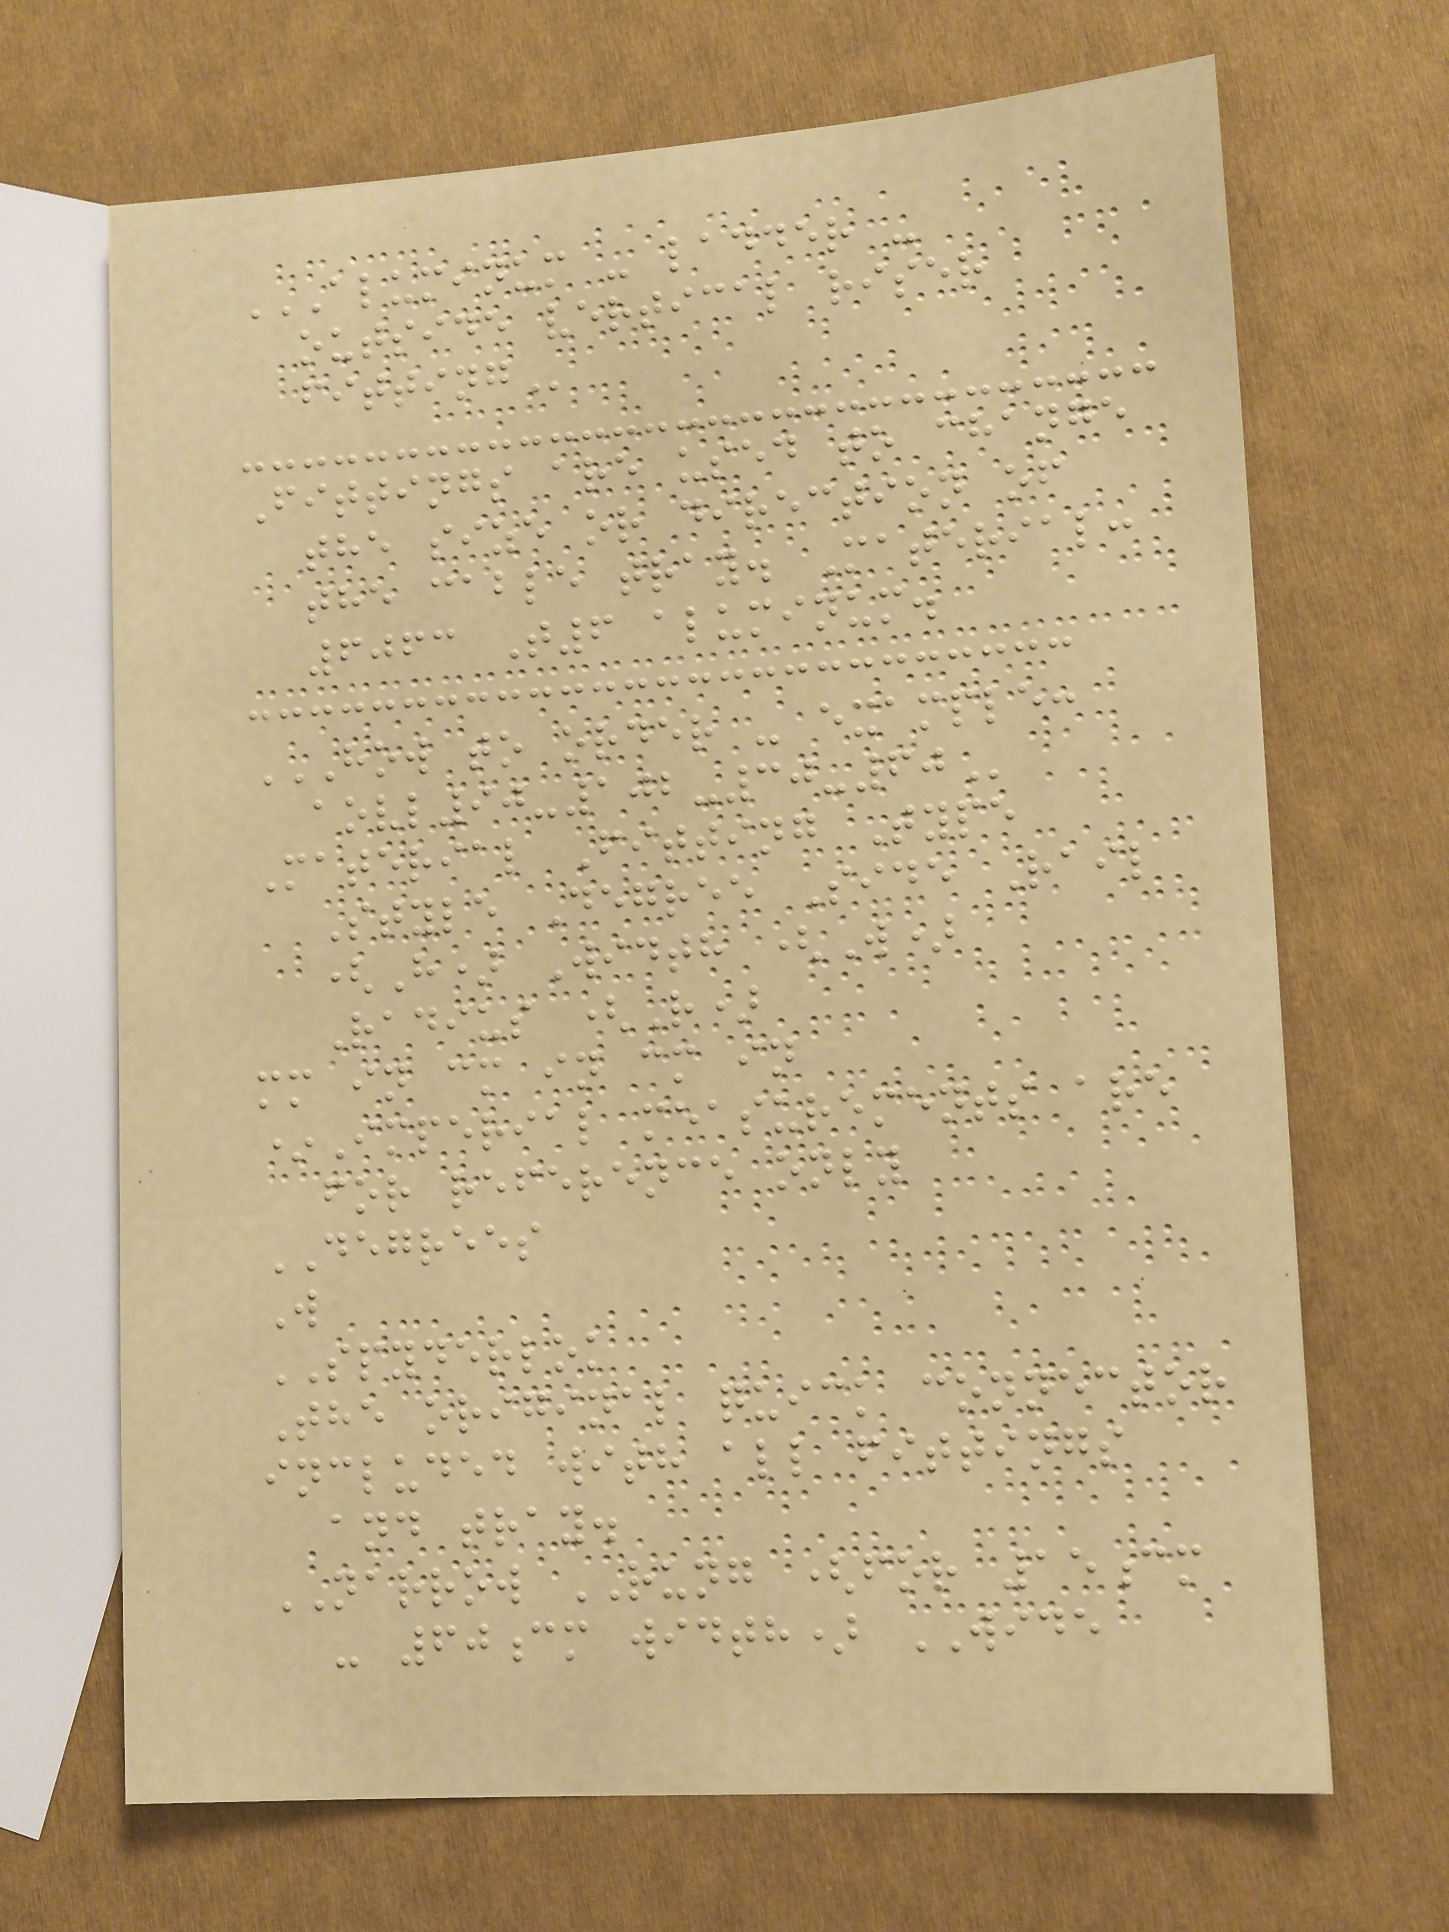ALUMINUM - LADDER -
OUTSIDE VERTICAL RISER
FITTING
Fittings are used to change
the size or direction of
the cable tray. Material:
6063 T6 aluminum.
HOW TO ORDER - EXAMPLE:
AOVL90-102-30-60
Material Fitting Type
Style Degree Side Rail
(H) Width (W)
Radius (R)
mm in cm in cm in
*Imperial measurements are
for reference only
DEGREES
W
SPYDERLOK
The original quick connector
included with all fittings
and tray.
NARROW RUNG (for 15cm
- 60cm width) WIDE
